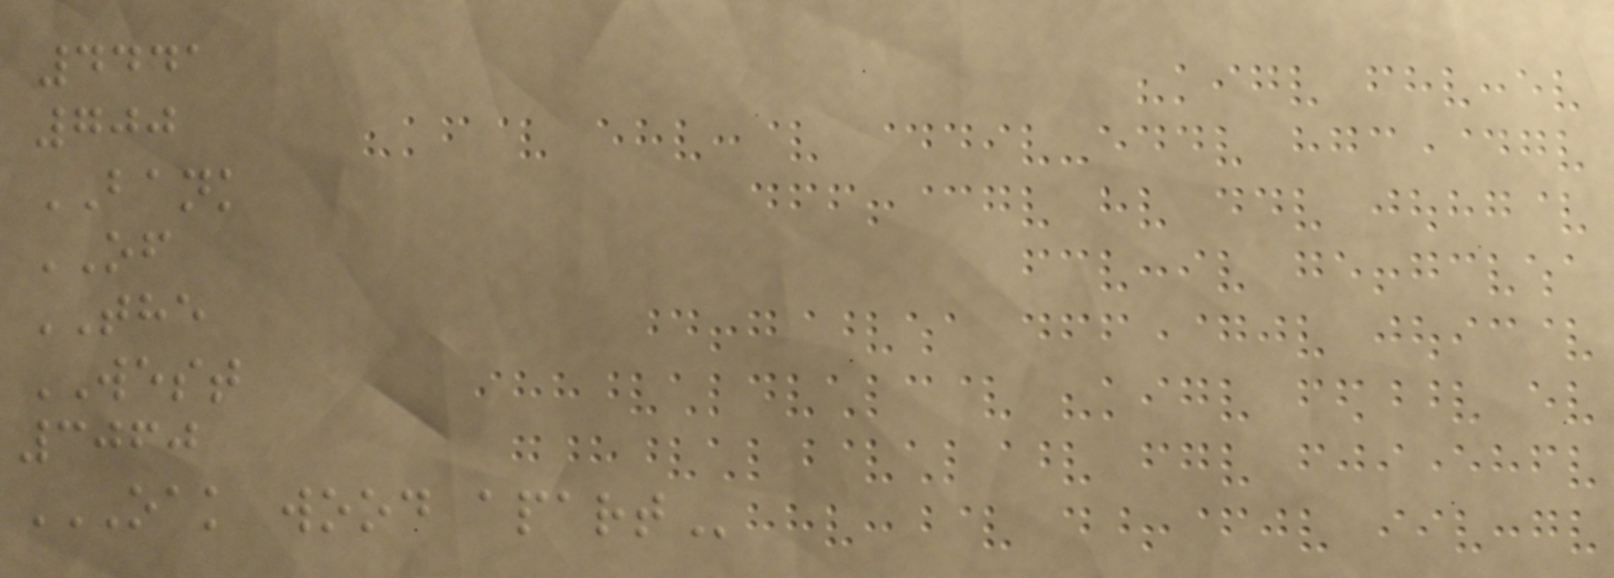4441
700
BANK
OF
THE
WEST
3060
OAK WOOD APART
